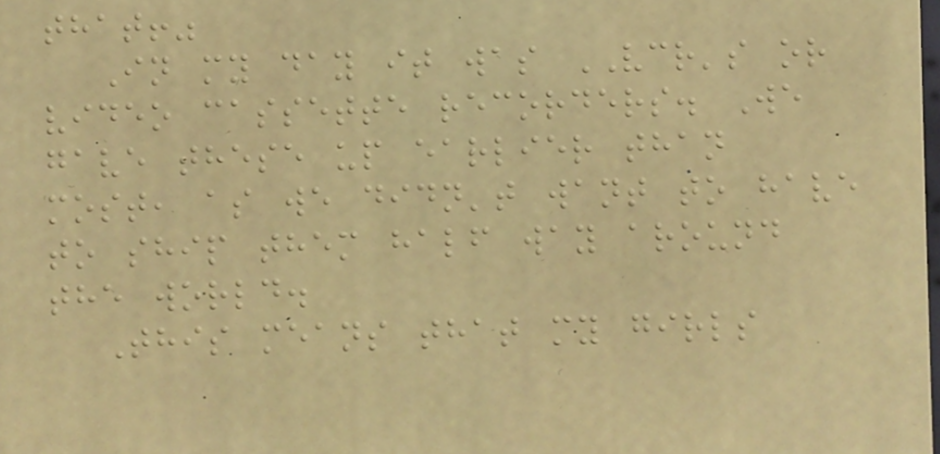that!"
In my day it was VCR's or
video cassette recorders. We
gave these up earlier than
most, as we didn't want to have
to ship them half way around
the world.
This means that my girls
